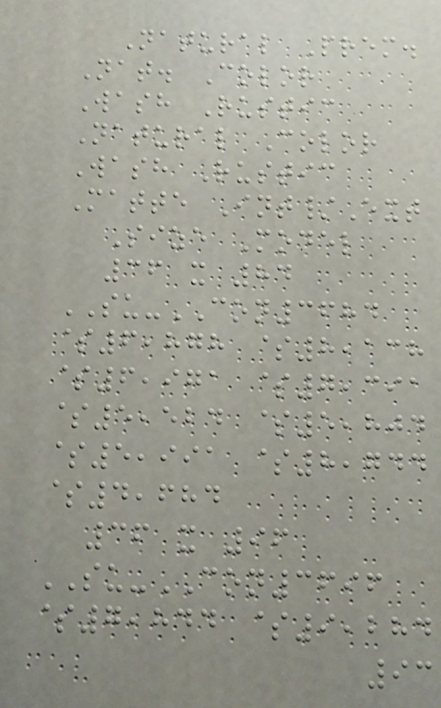Natural Prem.
Nat. Color
Wash Rustic
Natural Color
Wash Rustic
Matte Int/Ext
Size Model
36 x 84
SU-CON3684
$6,878 $8,138
$6,971 $7,391
$5,524 $5,804
$5,991 $8,744
$4,684
36 x 96
SU-CON3696
$7,844 $9,284
93
